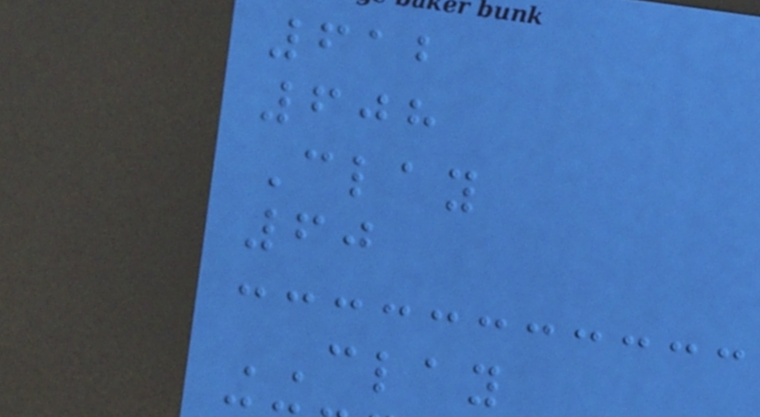612
608
Clay
60
CLAY
